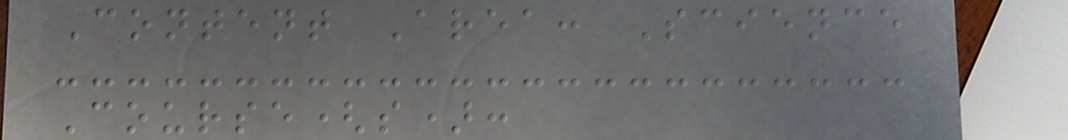Content Area: Science
Course(s):
